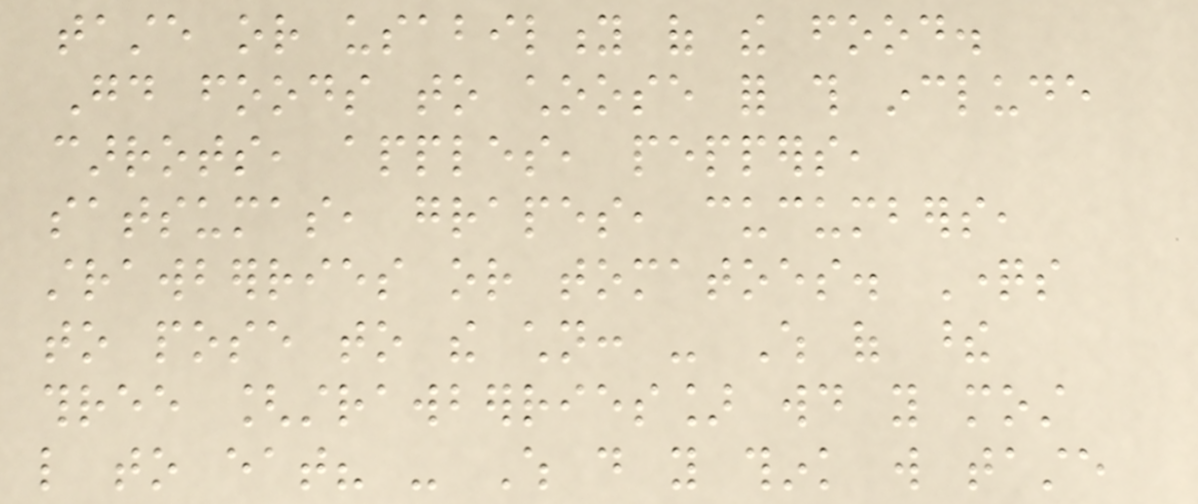taste or usability of the food.
Good foods to choose for this include
carrots, apples, peppers,
satsumas, grapes, cucumbers,
strawberries or tomatoes. Questions
to pose to the children: - Which of these
three [strawberries] would you most
like to eat? - Which do you think will taste
